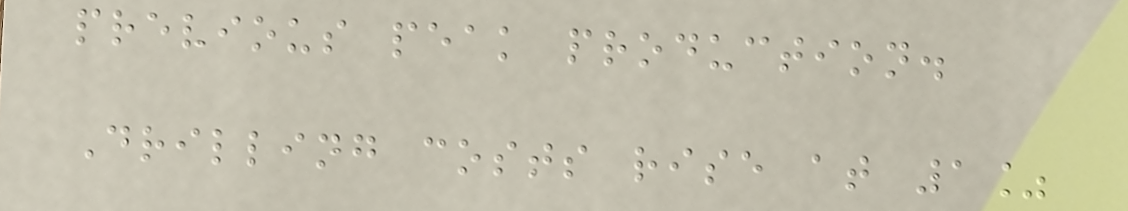previous peak production.
Drilling costs rise at 1%
